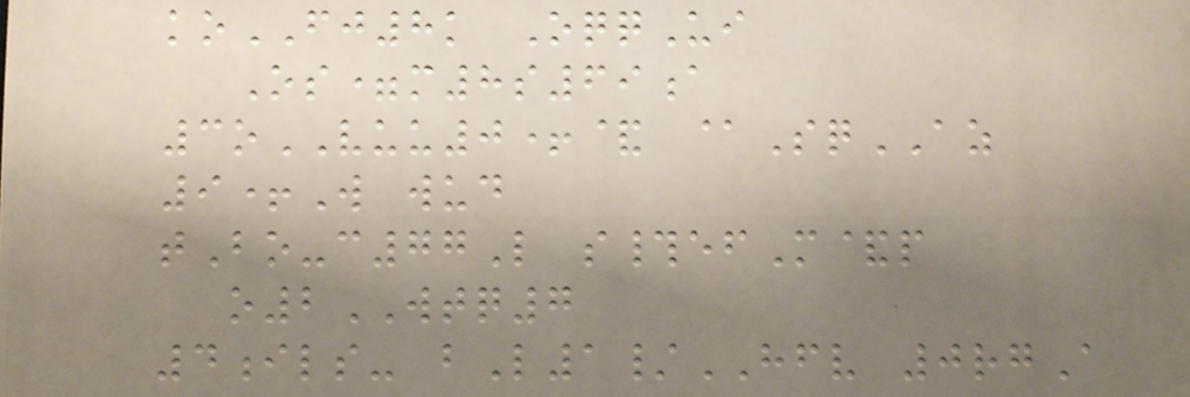koFJ8k OqqUi
Os=m8s69a
3oVUU0+& @SqAZ
9+W wud
tBo-c77L s#efM&p
o2WTQ7
4ils- bL1/HFV 0rgA
